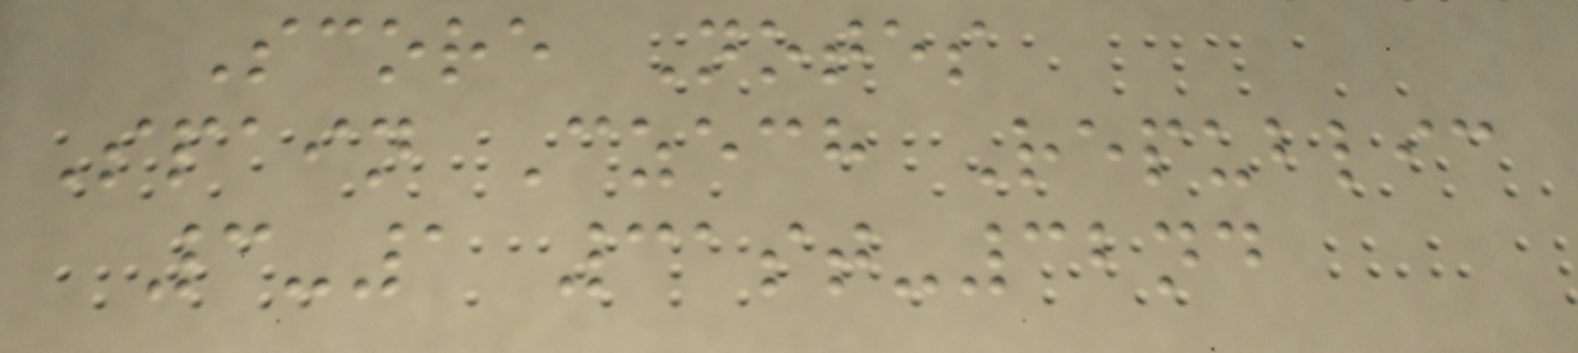Score Notes
Spain Czech Republic
3-1 31st-32nd
